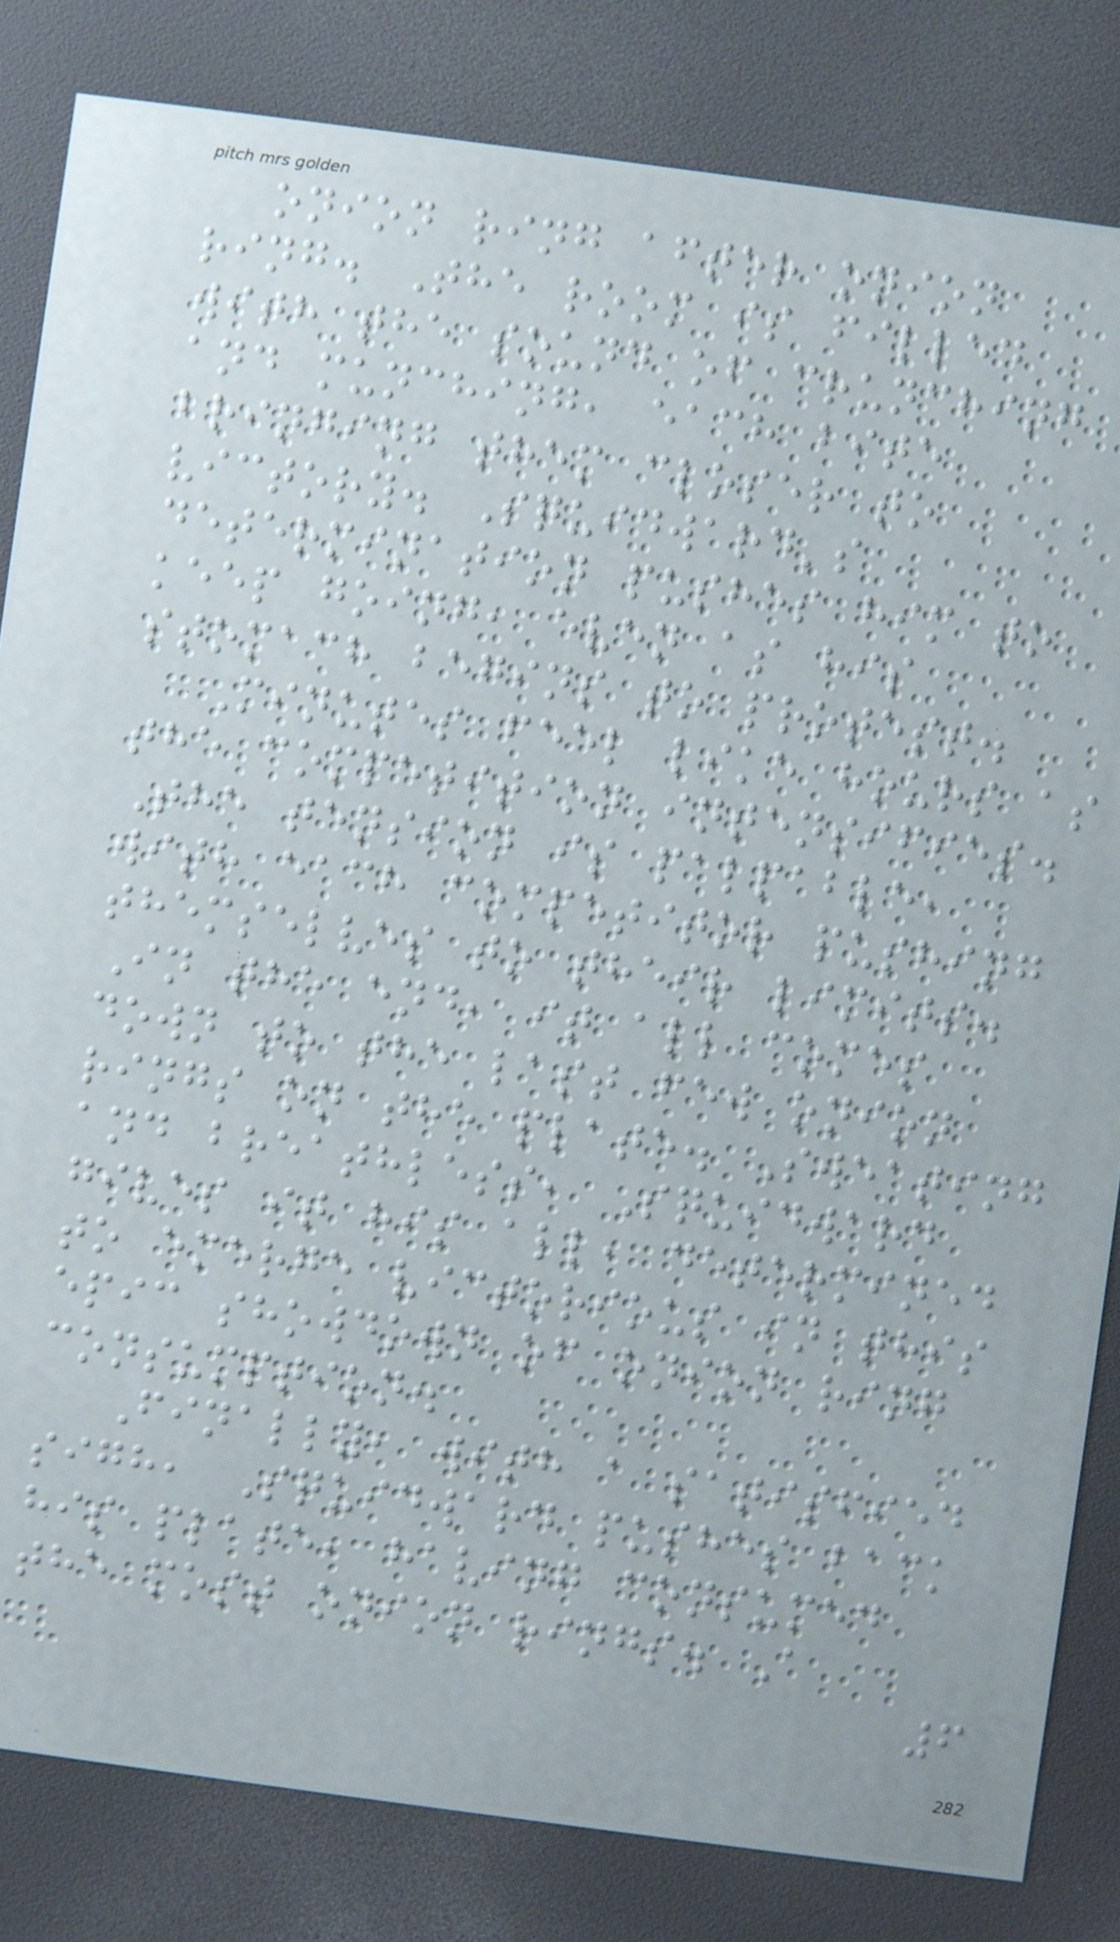onion ring after onion
ring. The room is filled
with the sound of crunching
and munching, each bite
bringing them closer to
victory. Squidward's
determination pushes him to
keep going, even as his
stomach begins to protest.
Minutes feel like hours as
the competition intensifies.
The tension is palpable,
with each competitor pushing
themselves to their limits.
In the end, it all comes
down to the last few onion
rings on the plate. Sweating
and breathless, Squidward
gives it his all, determined
to emerge victorious in this
epic showdown of onion ring
consumption.
Finally, with a satisfied
sigh, Squidward pushes back
his plate, having consumed
the most onion rings. A
6
